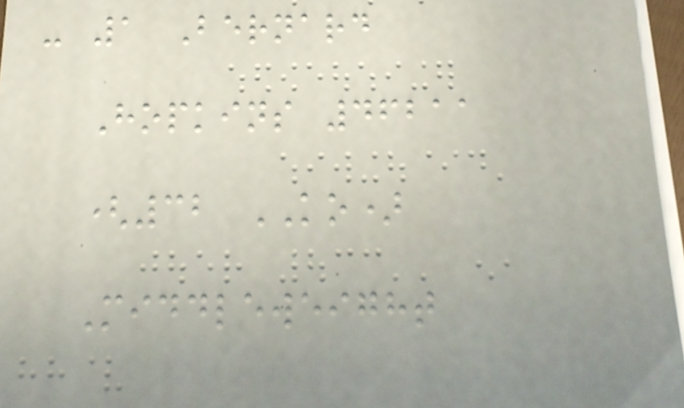- 1 Bernard
Hopkins 46211
(32 KO)
Middleweight
